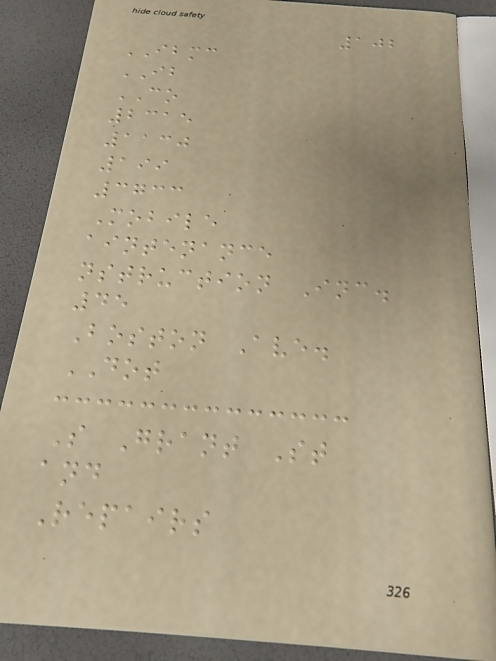102
IBMC
IB
CO
2315
1130
199
3733
Mobile
aintenance
nstruction Inc.
45
Boston Ave.
DOT
S Grant St
and
Repairs
